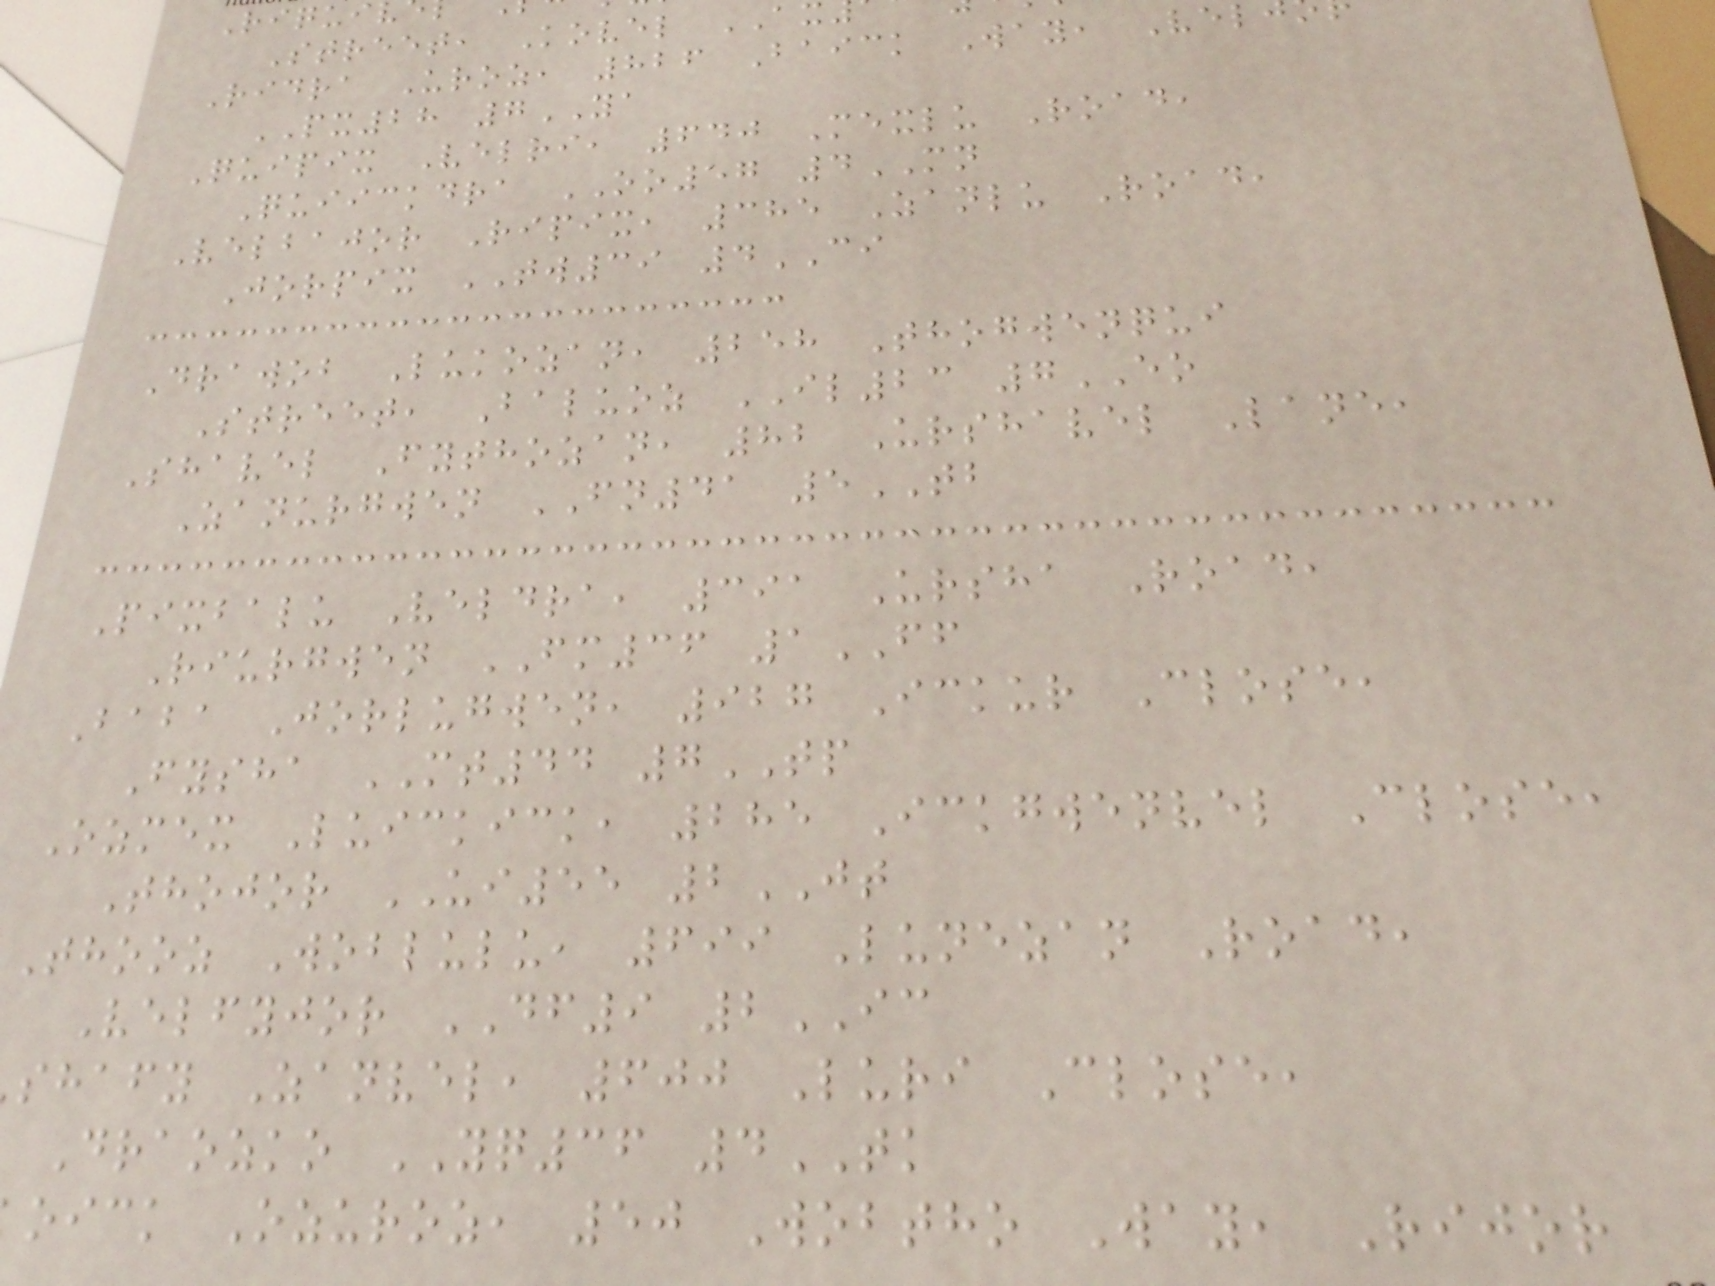Street, Kovel AX
Ridra Uroz, 826 Baick Way, Vel
PX28 7YA
Quipix Velri, 640 Mexlu Road,
Quiickdra OO57 4MN
Velbajor Ripix, 385 Zanlu Road,
Jorpix TW39 4CI
Drawob Lukozan, 258 Thogwenqui
Street, Baluoz IL23 7EO
Shavel Fythozan, 82 Urshavel Lane,
Zanurgwen FN41 5TB
Pixbalu Veldra, 391 Ursha Road,
Riurgwen FM36 1FF
Baba Jorlugwen, 927 Ickur Close,
Fysha MT44 7TP
Ozmex Luickick, 285 Ickgwenvel Close,
Thojor UI55 2JT
Thooz Woblulu, 699 Lunezan Road,
Velfyjor DF9 2IC
shafy Zanvel, 600 Luri Close,
Draozko YQ36 4TK
oick Ozuroz, 50 Wobtho Way, Rijor
